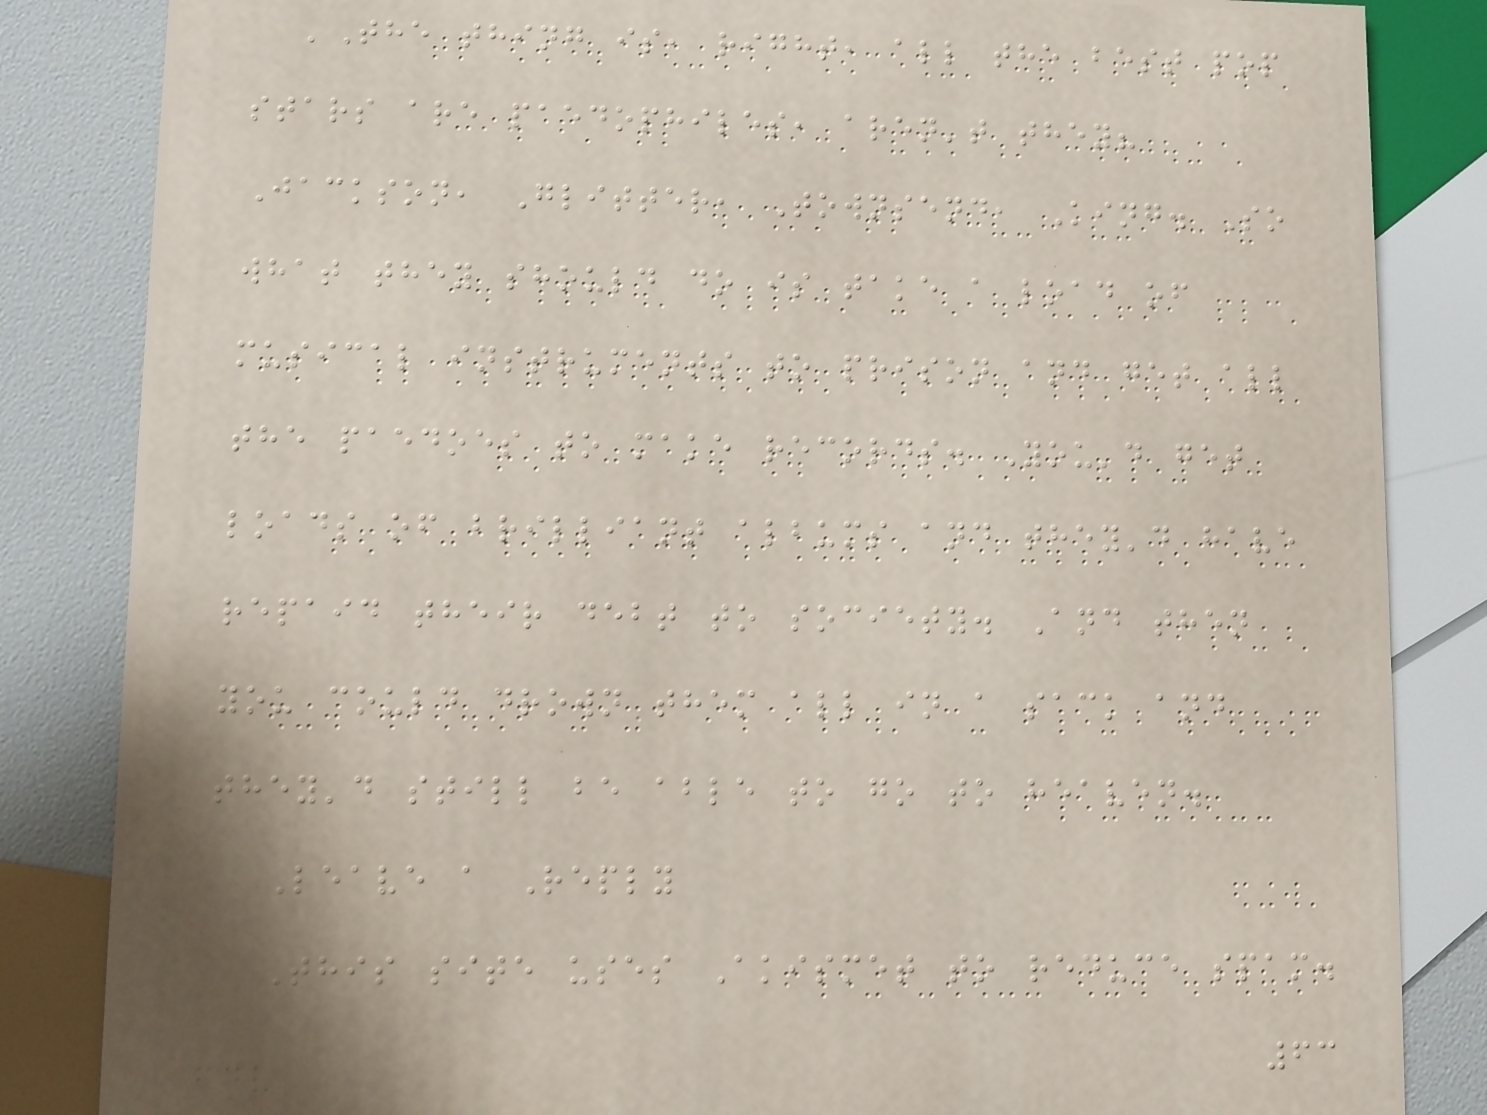'The thing is, right, all the best pop
stars are paedophiles, aren't they?
Jackson, Glitter, Townsend, King. So
what they should do is take a load of
musical instruments to prison and get all
the paedoes to make records. You'd get
loads of brilliant albums and they'd have
repaid their debt to society. And then
you could drown them all in a sack and
they'd still be able to go to heaven.
Leave a Reply
This site uses Akismet to reduce spam.
63
